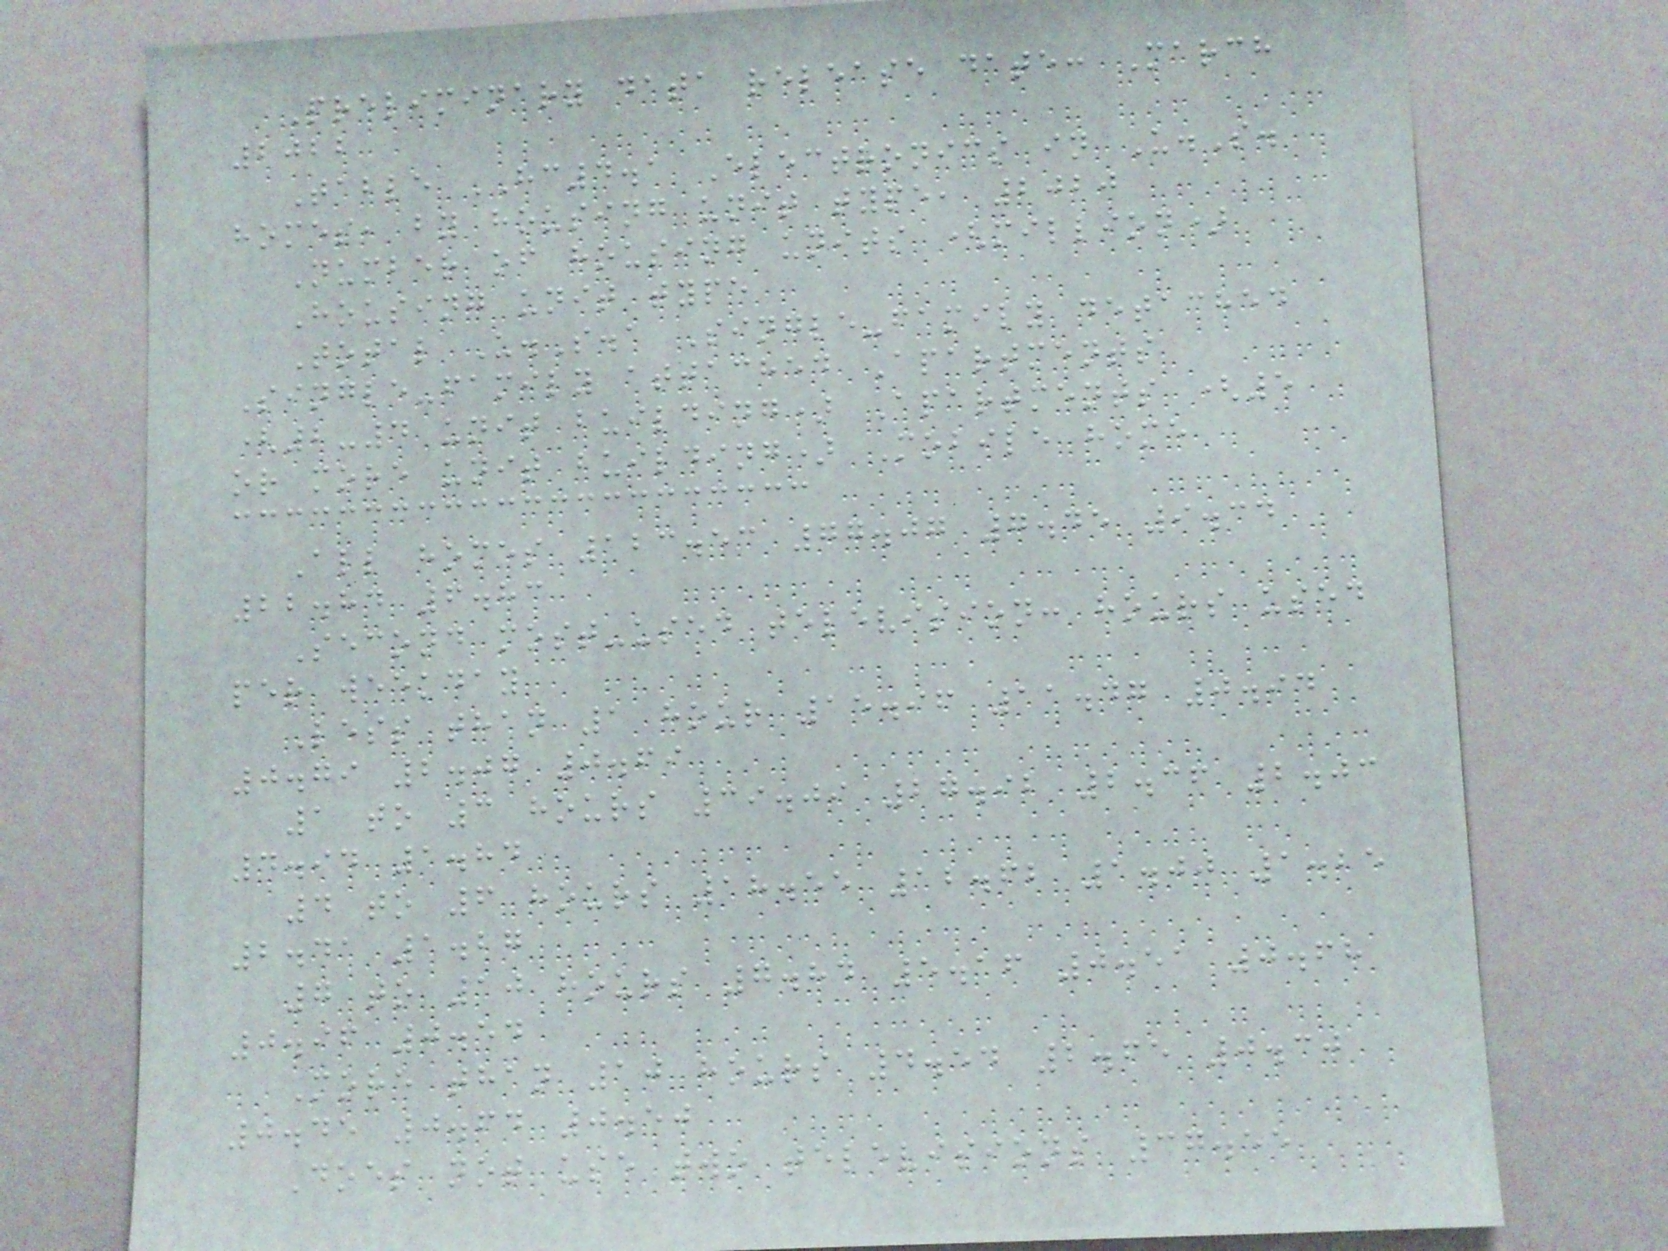Preliminary data release date: March
2022
Table HC4.1 Electronics in U.S.
homes, by housing unit type, 2020
Number of housing units (million)
Housing unit type
Total U.S.a Single-family detached
Single-family attached Apartments
(2-4 unit building) Apartments (5
or more unit building) Mobile home
All homes 123.53 77.07 7.45 9.34
22.84 6.83
Second most-used television: hours used
per weekday
Less than 1 hour 15.96 11.47 0.94
0.79 2.07 0.69
1 to 3 hours 39.09 27.92 2.36 2.03
4.94 1.84
4 to 6 hours 18.55 12.62 1.00 1.25
2.41 1.27
7 to 10 hours 7.84 5.16 0.51 0.68
0.96 0.54
More than 10 hours 4.54 2.65 0.30
0.45 0.64 0.50
Does not use two televisions 37.55
